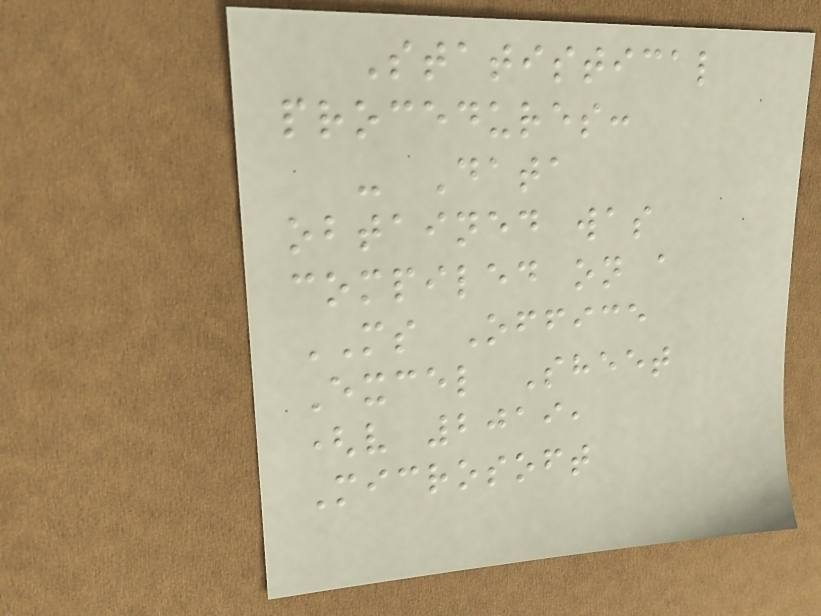Statistical
procedures:
- Data
obtained was
compiled on a
MS Office
Excel Sheet
(v 2019,
Microsoft
